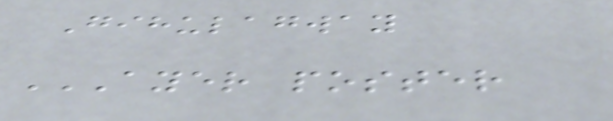Gihulagway
AYER POSTER
